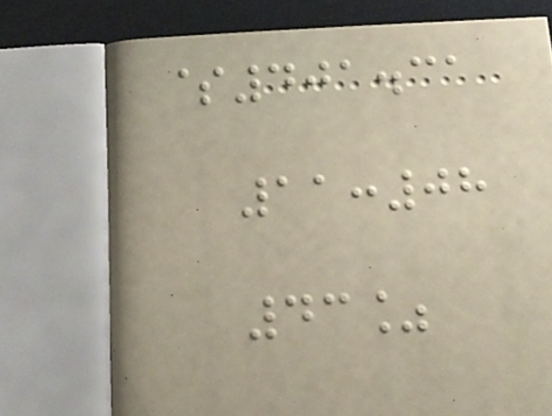$401.31
11:08
43%
